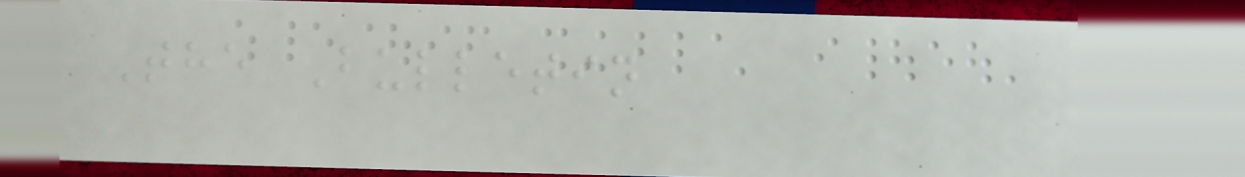The Bulletin
